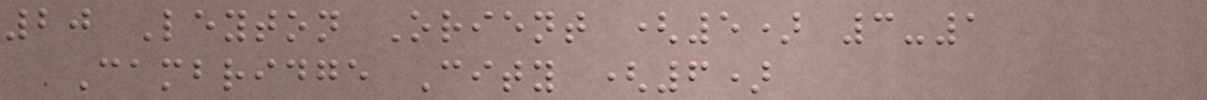20 Leyton Orient (5) 3-1
Cambridge City (6)
